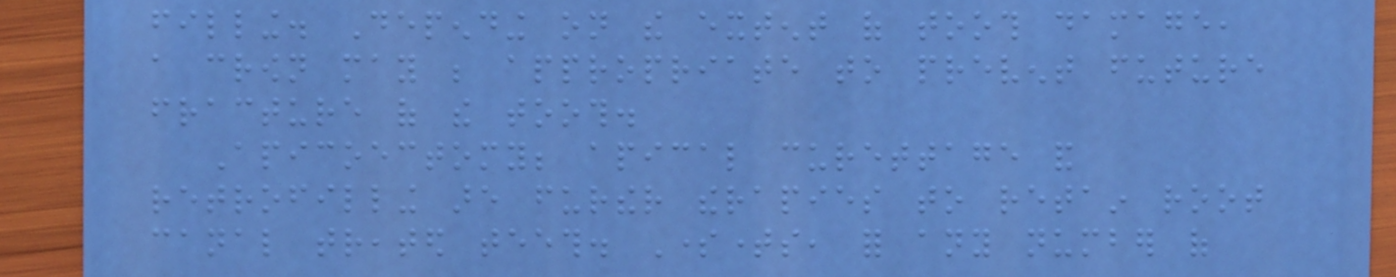filling. Depending on the extent of tooth damage,
a crown may be appropriate to prevent future
fracture of the tooth.
Apicoectomy; apical curettage and
retrofilling are further therapies to retain root
canal treated teeth. Sometimes, for any number of
